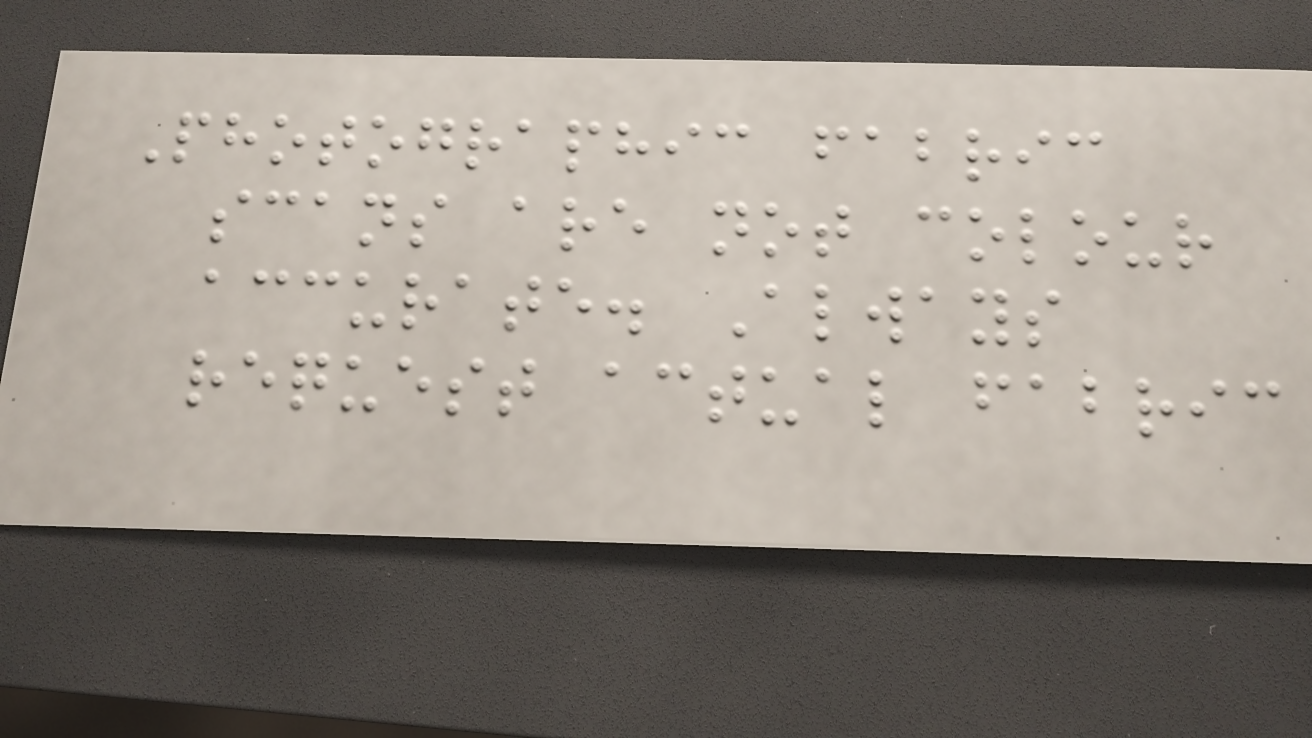Photographic fabric
scans are not colour
accurate. Always
request actual fabric
